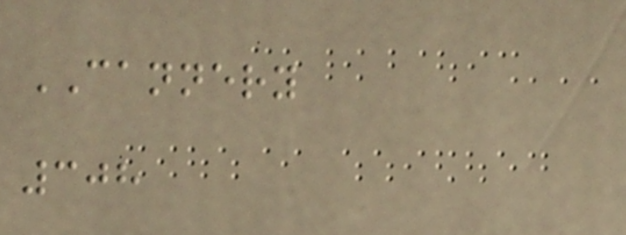CANNERY
308
